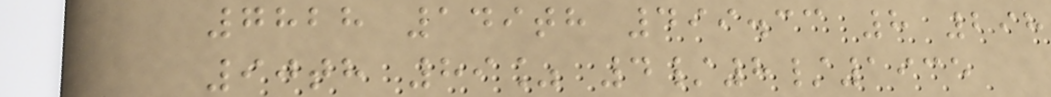7828 149th 499.33 8 298
90th 89% 4/8/1935
